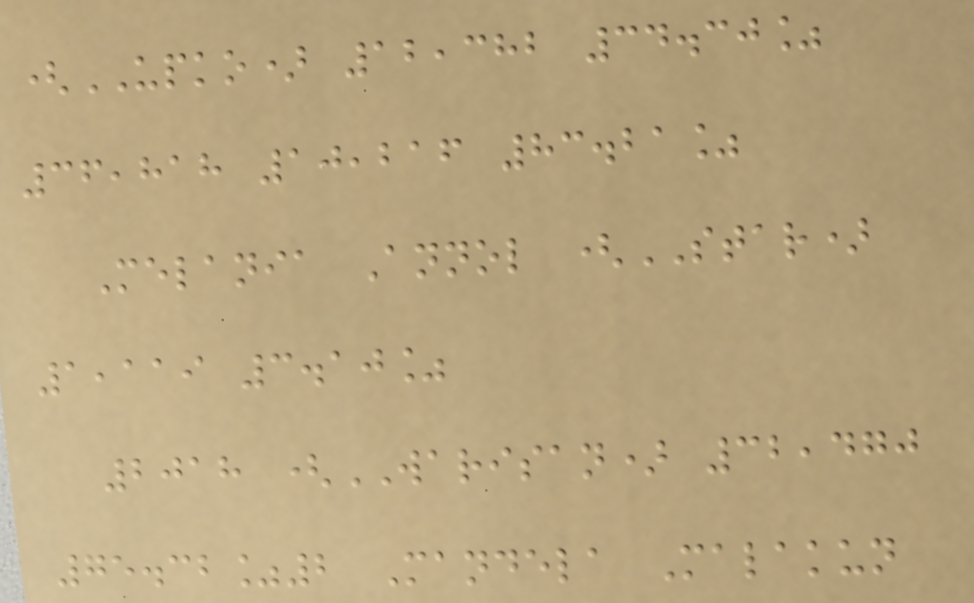(UPKO) 12,382 34.30%
36,818 10,216 83.21%
Melania Annol (STAR)
1,119 3.10%
2018 (WARISAN) 32,470
75.32%2 Mandela Malakun
